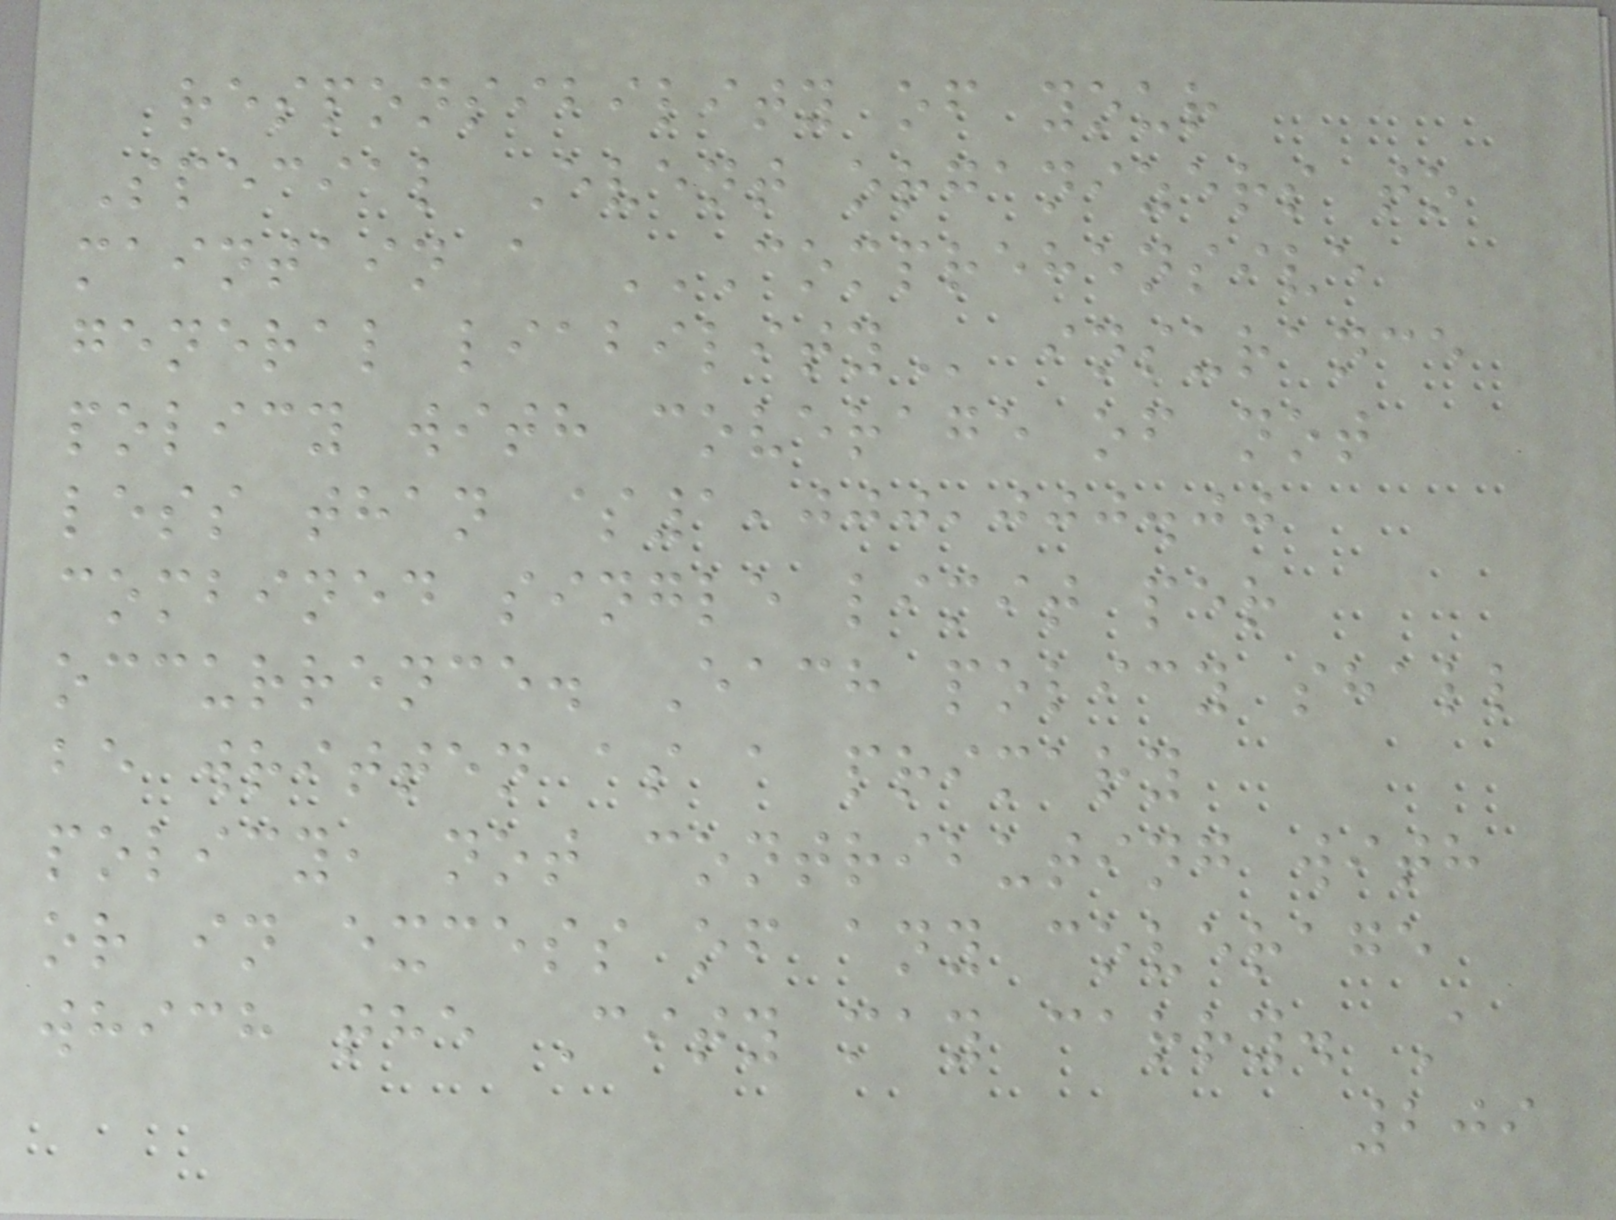responsibility of your
Special Event organizers to
maintain a COMPREHENSIVE
GENERAL LIABILITY insurance
policy with coverage of not
less than $1,000,000.00
combined single limit per
occurrence. Each policy shall
be written as a primary
policy, not contributing with
or in excess of any coverage
which the City may carry. A
209
